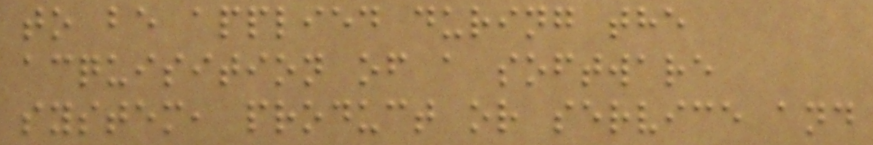to be applied during the
acquisition of a software
system, product or service and
